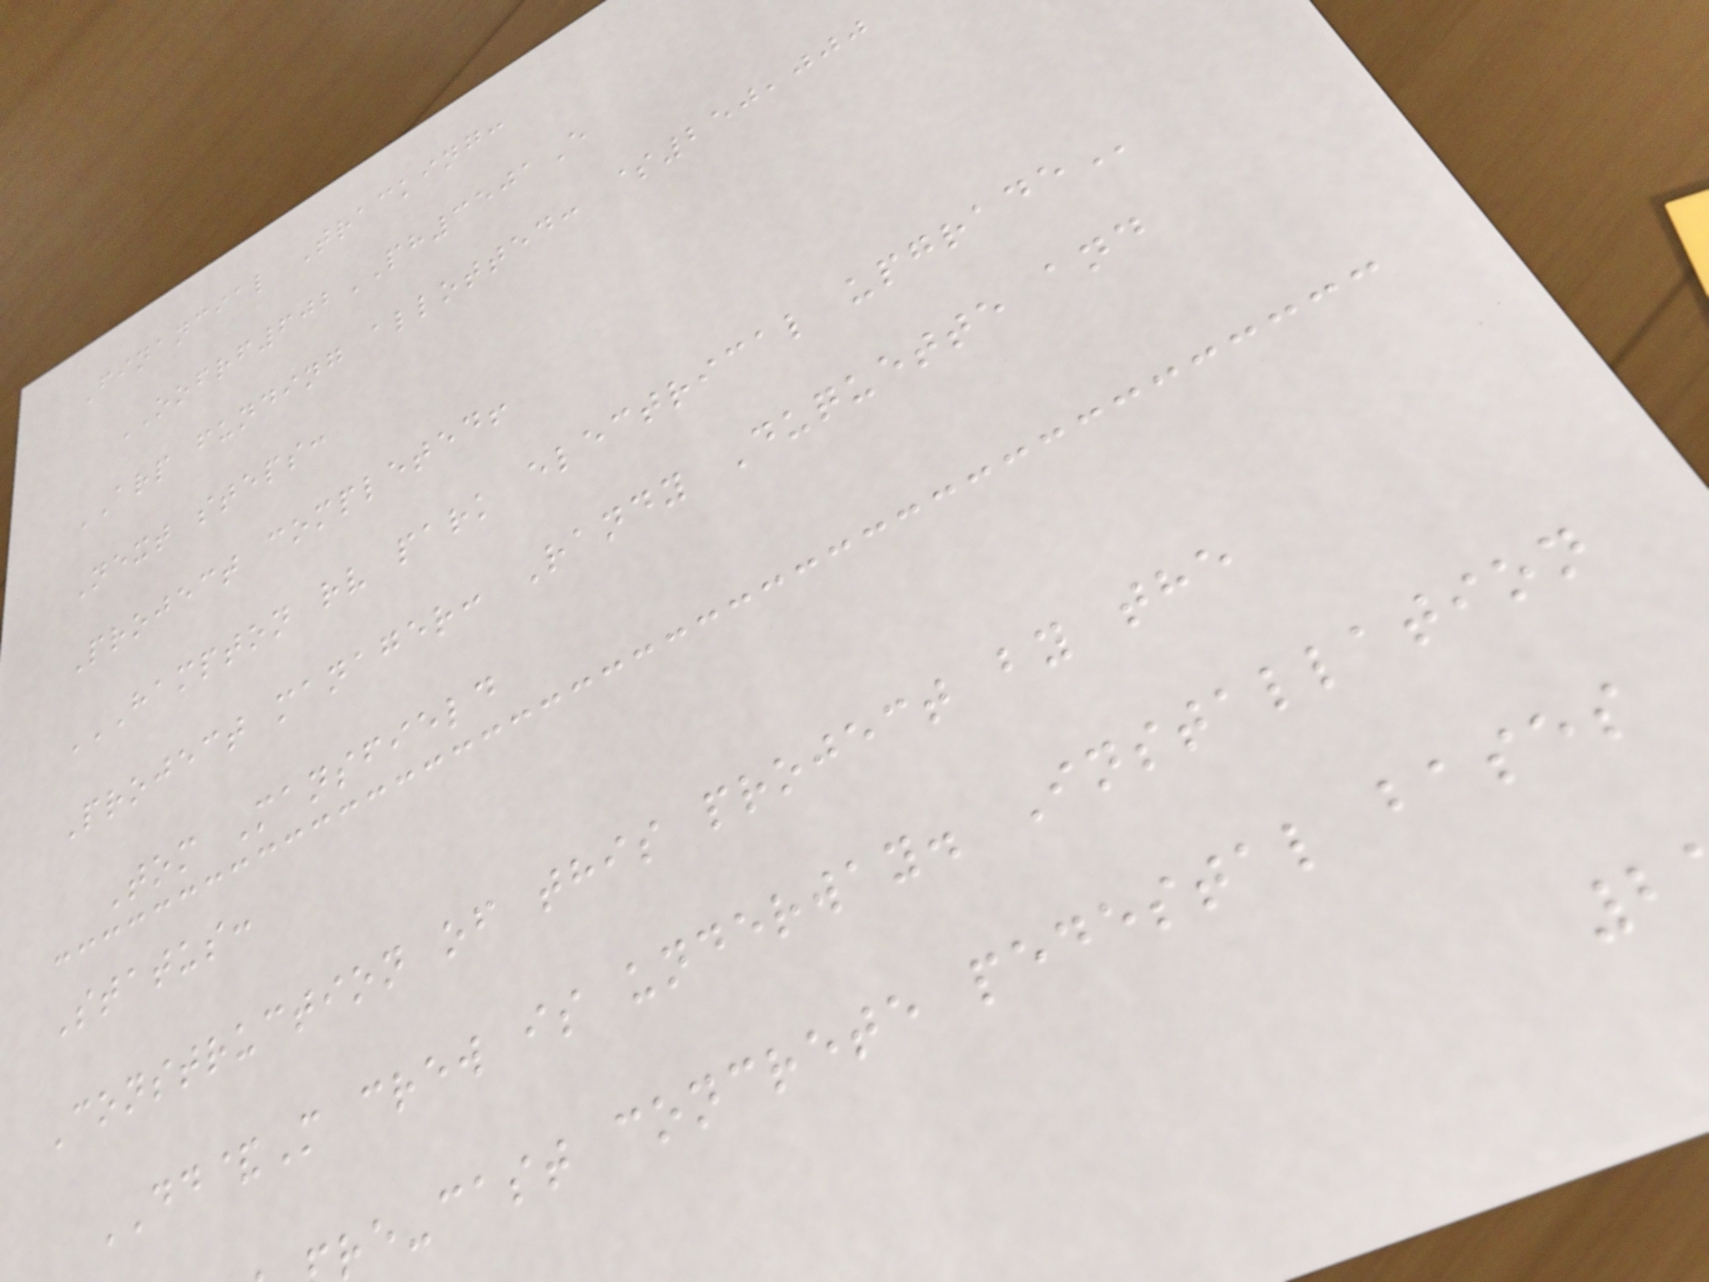Financial Tracking:
OOFRF602PH3501E
ARP funding allotted: $250,000
Next steps:
Project completed!
HAMPTON RV PARK ELECTRICAL UPGRADE
Project manager: Randy Duquette and
Tom Mansfield
Status:
Construction of this project by the
DD&M crew is underway. Installation
re-cast concrete pedestal bases
